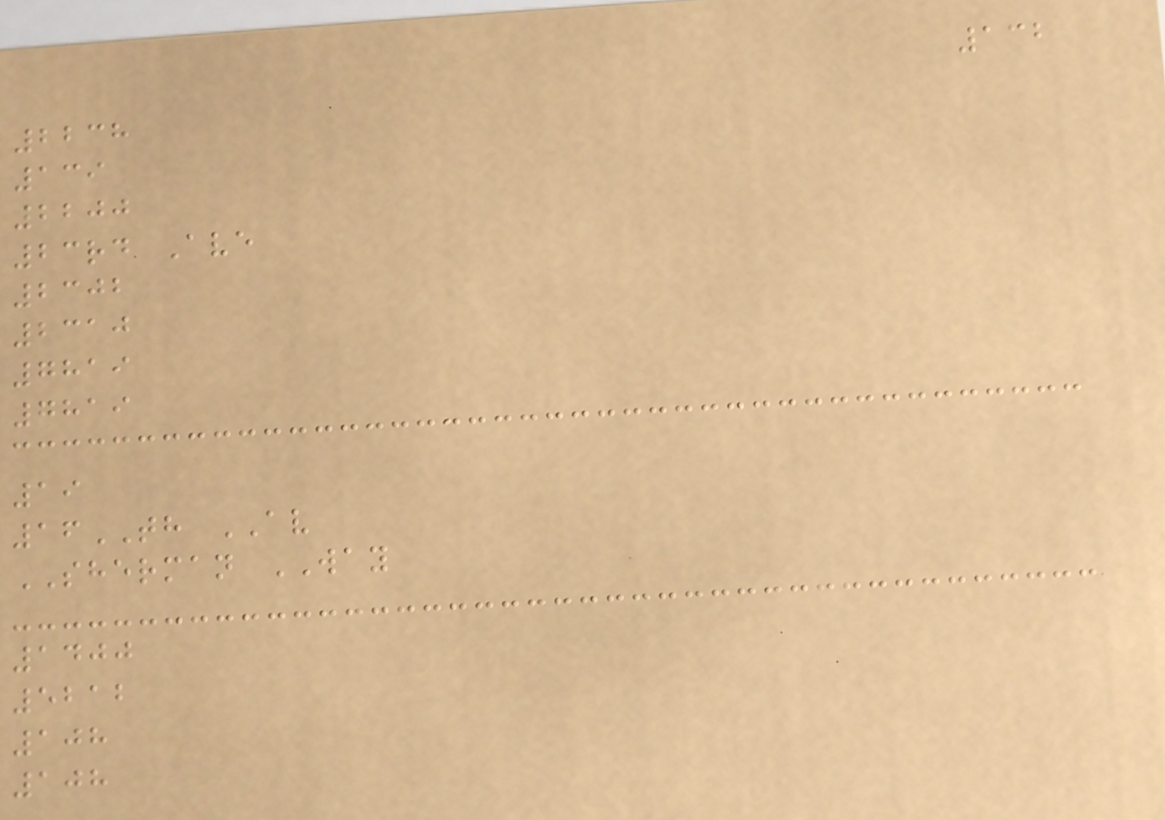132
2238
139
2200
23rd Ave
2302
2310
7819
7819
19
16TH AV
SHERMAN WAY
1400
5212
108
108
